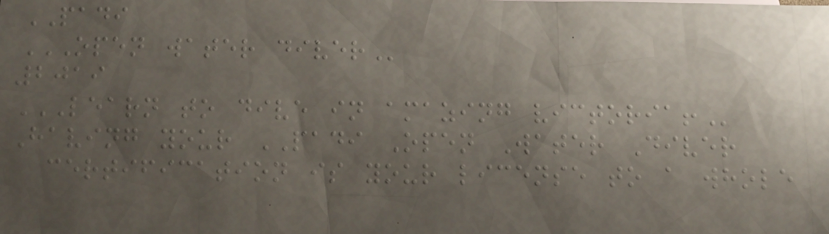PADI
OPEN WATER DIVER
2019
LEARN TO DIVE IN AMAZING VICTORIA!
Having your PADI Open Water Diver
certification is your license to a whole
